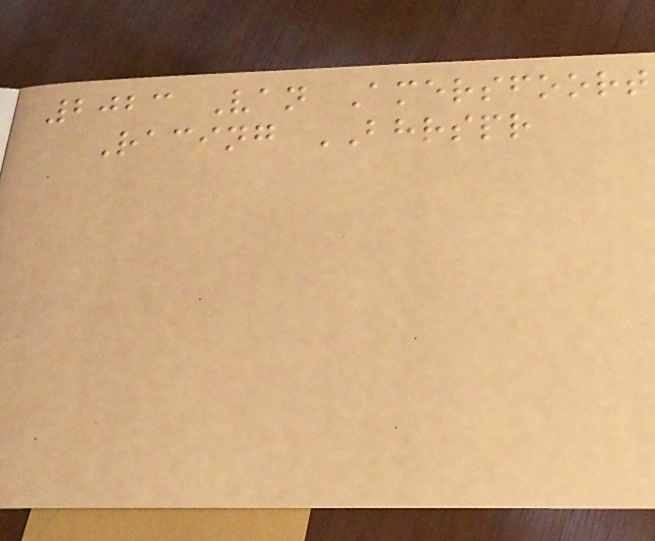2023 Van Amersfoort
Racing BHRSPR
